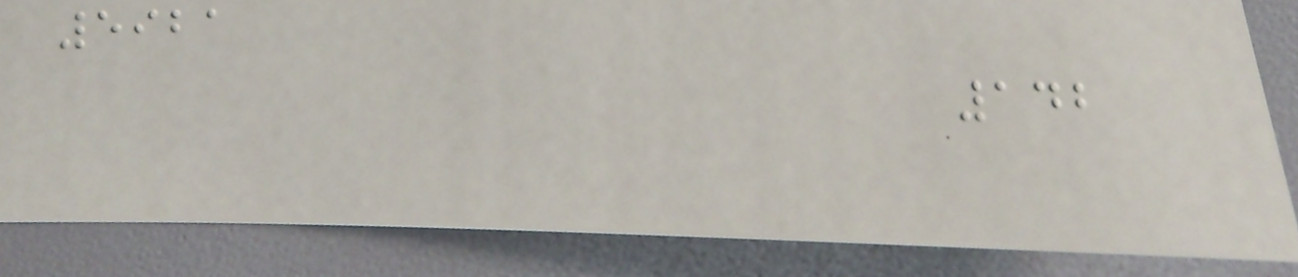5921
142
